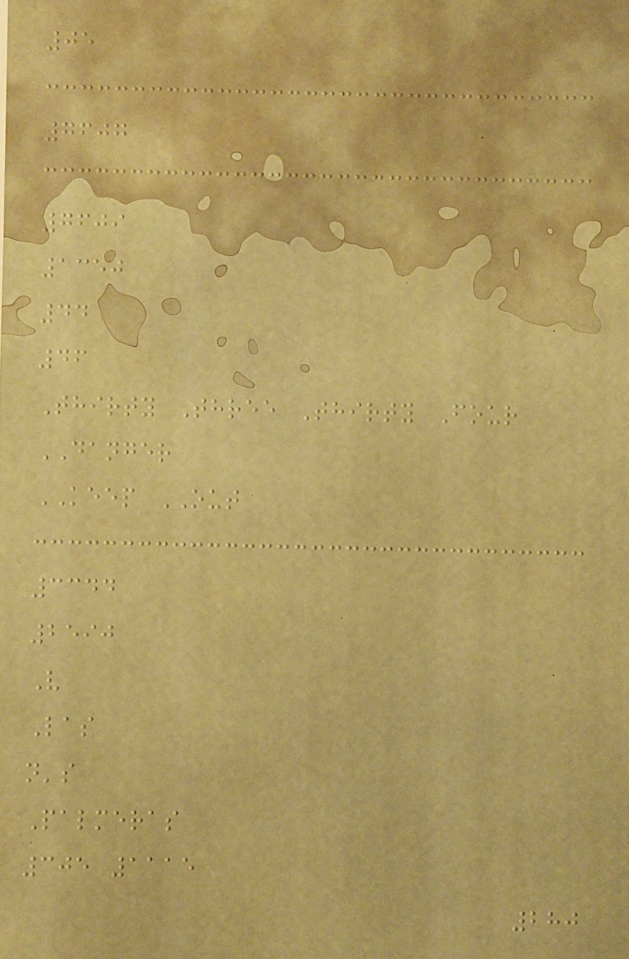05
7607
7609
1350
44
46
Thirty Three Thirty Four
DANGER
KEEP OUT
3344
2590
V
Las
n's
Palmeras
305 1115
280
